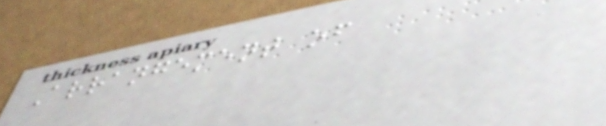Arrangement of
